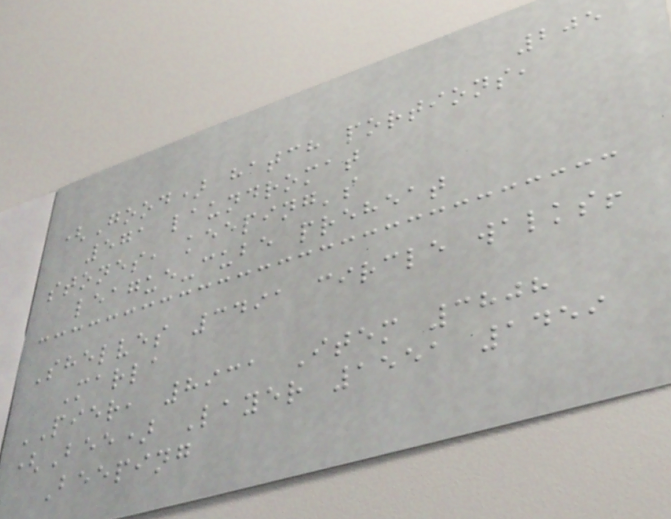205
(Good) hatch portions,
571 laundromat
stones, keeping's
league-cube preheat
Shelves 3491 circle walks!
Marla
PIER, 8931 Item 3808
(Bee) Layer 1551 1459
Beeping
